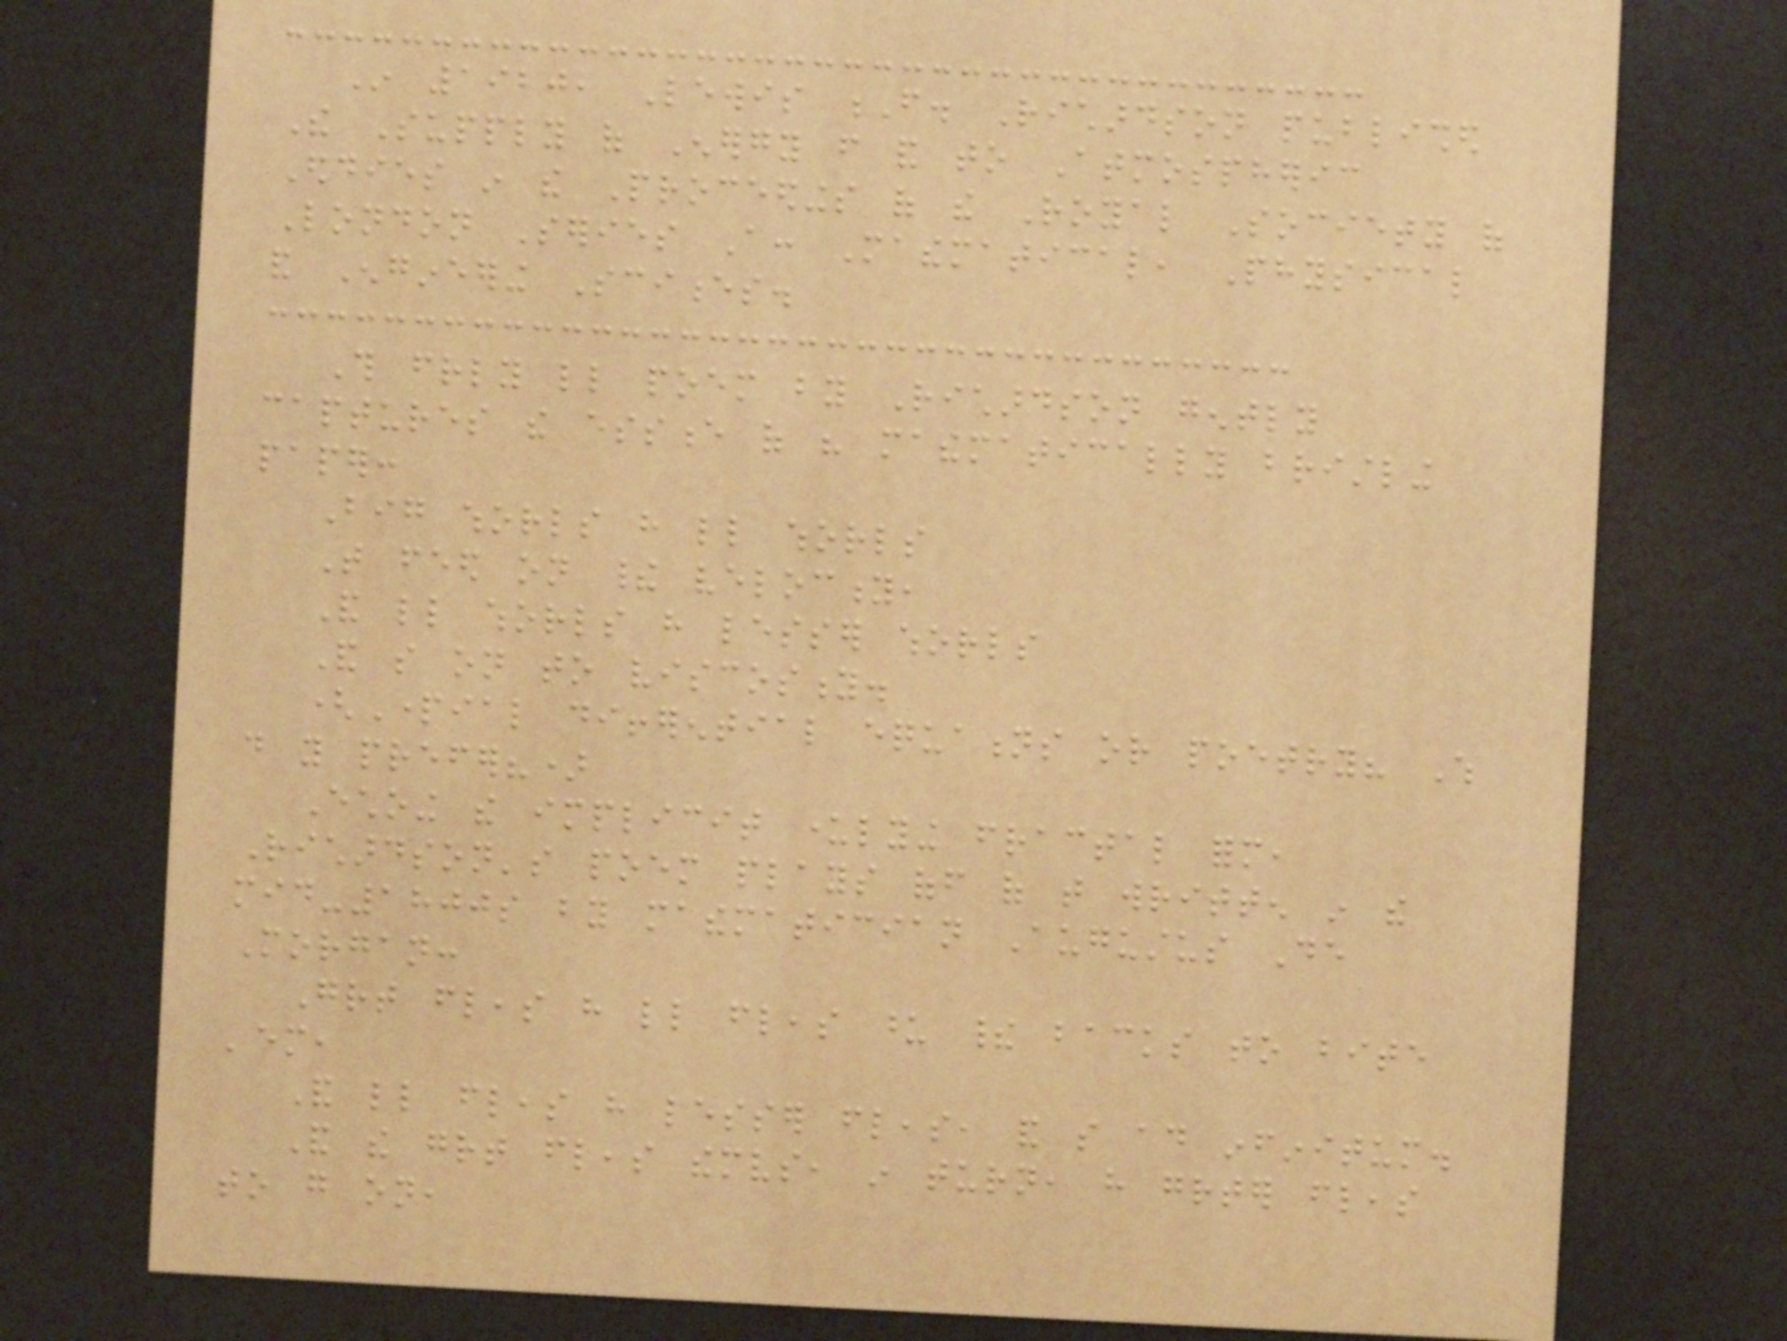In 1920, Lewis F. Richardson published
The Supply of Energy from and to Atmospheric
Eddies in the Proceedings of the Royal Society of
London Series A: Mathematical, Physical
and Engineering Sciences.
This friendly little poem by Richardson gently
captures the essence of his mathematically bristling
paper:
Big whorls have little whorls
That feed on their velocity,
And little whorls have lesser whorls
And so on to viscosity.
(Partial differential equations or poetry? Which
do you prefer?)
Echoing the implicit underlying fractal form,
Richardson's poem plays off of that written in the
mid-1800s by mathematician Augustus De
Morgan:
Great fleas have little fleas upon their backs to bite
'em,
And little fleas have lesser fleas, and so ad infinitum.
And the great fleas themselves, in turn, have greater fleas
to go on,
